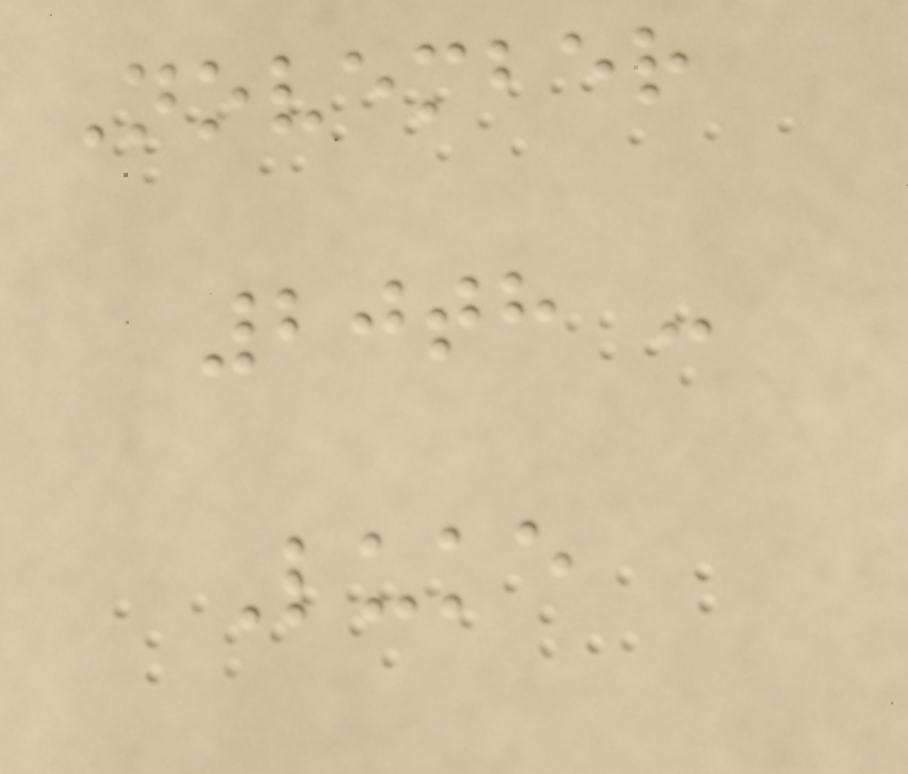November
20th -
Luke
